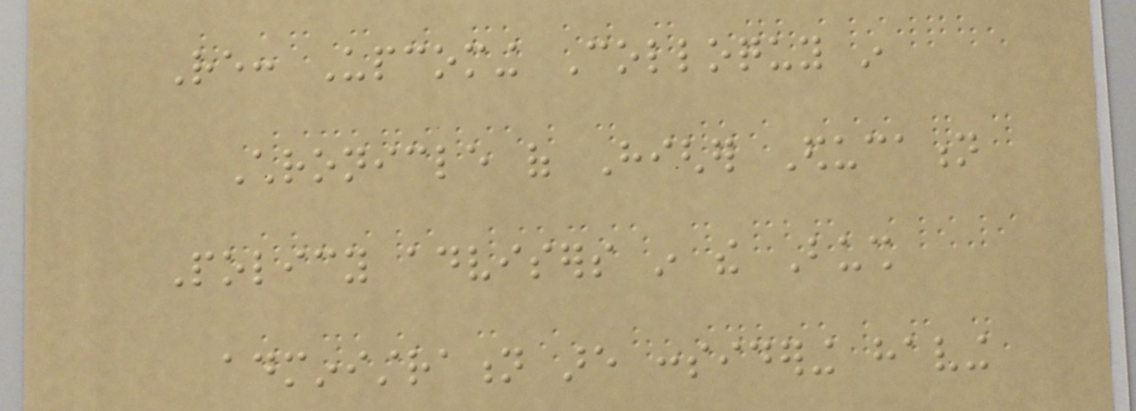Re: Upcoming Colloquy in
Chronicle of Higher Education
Policy advisers in the Bush
administration are considering having
